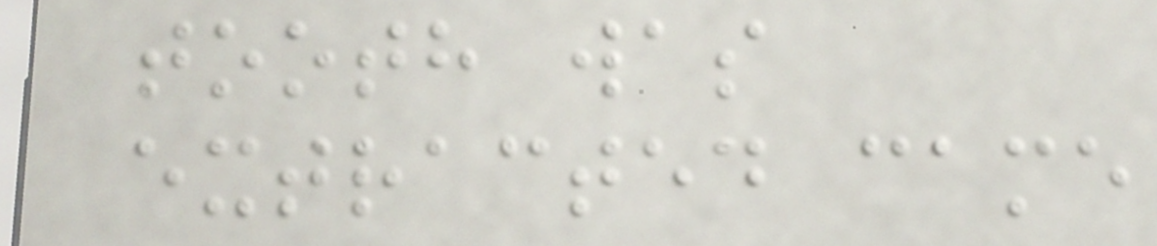tooth was
extracted came
